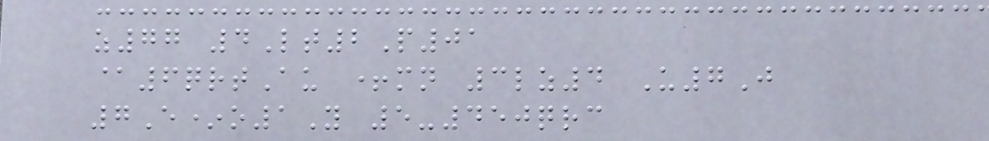z77 4Lt2P01
@6qrtAu +mn 3lz4 U7J
7E*o1Y 5-450qrc
